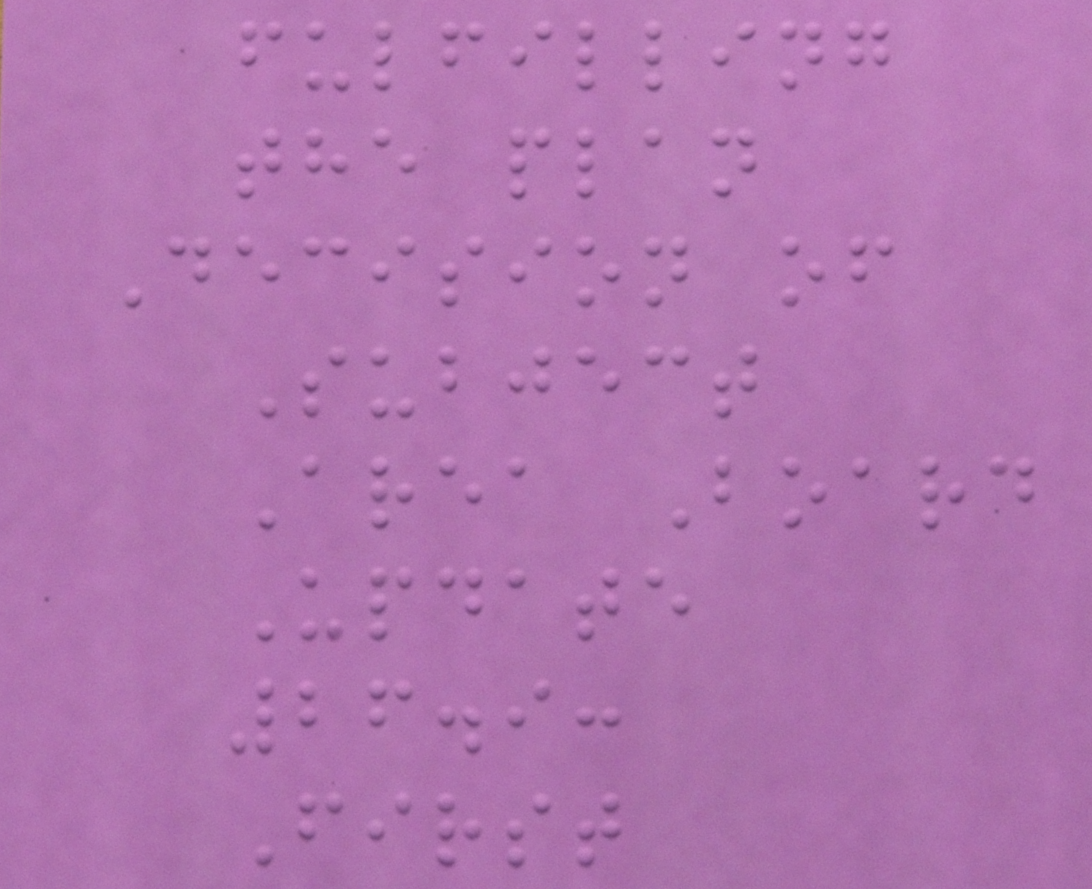fulfilling
the plan
Decision of
Subject
Area Board
Update
26.9:
First
